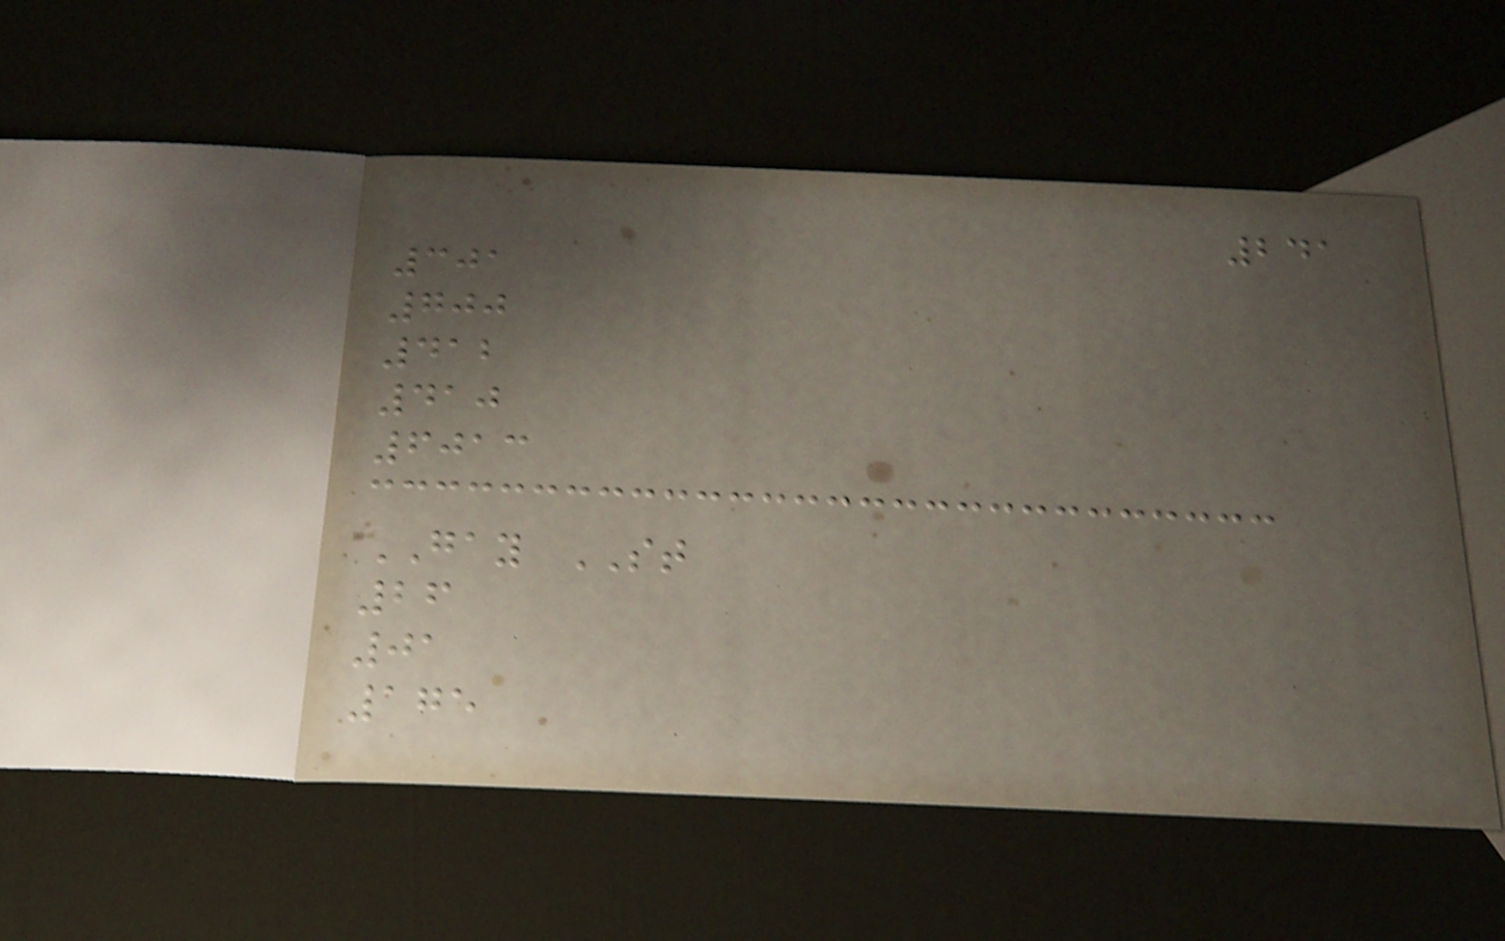241
301
700
412
410
6013
GAY ST
26
01
175
